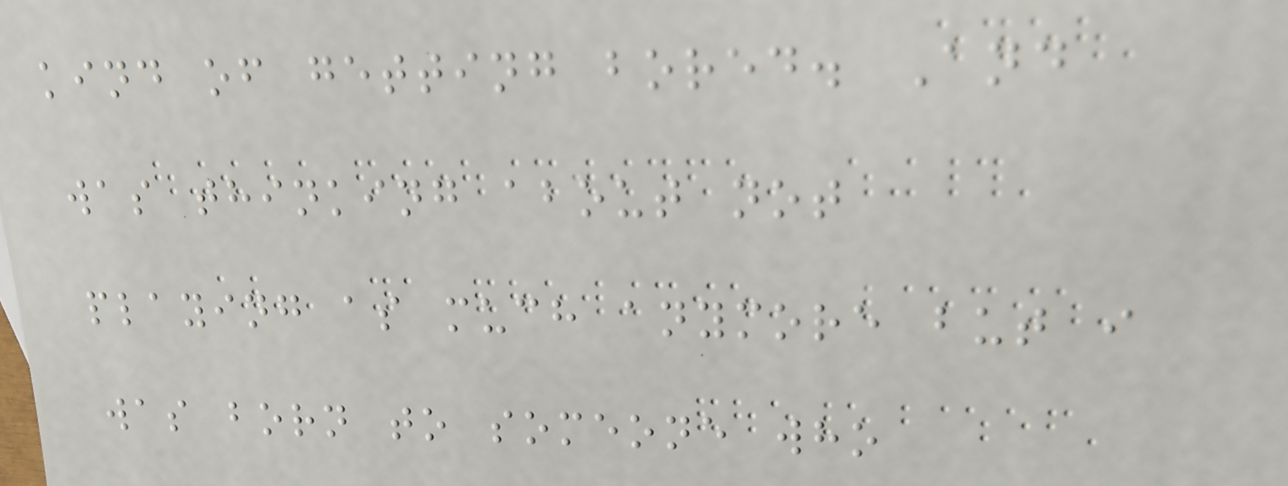kind of getting bored. And
was thinking about not
playing as much anymore but i
was born to someone who
